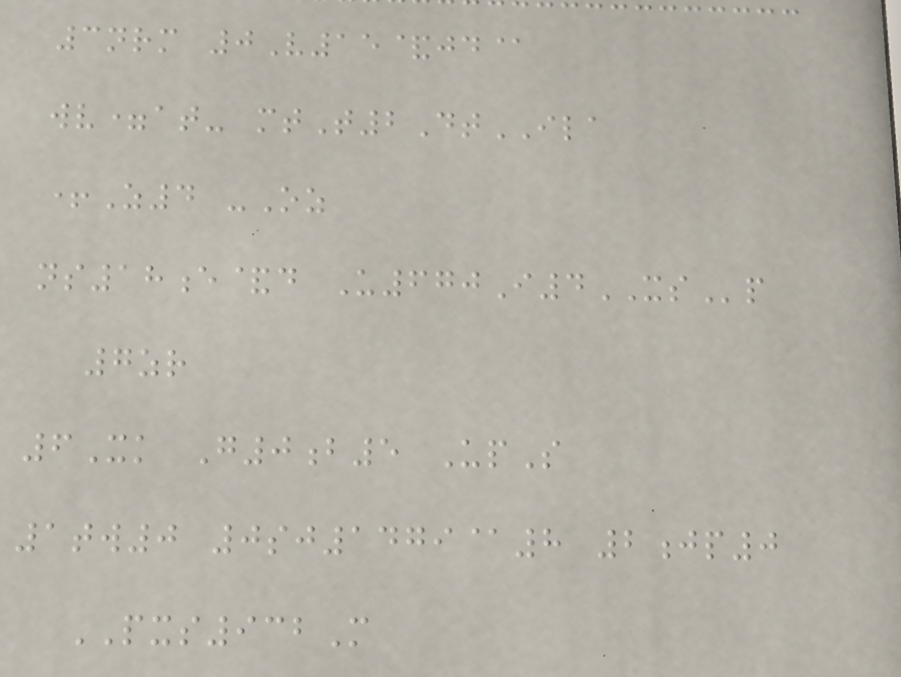3nrm 0V15&jd@
wv=at- mtT2DtILA
+Z4 -Oz
ns18e&d U670I4XSp
7zr
6Xk G0b5 UpS
1tw0 0sj1479@8 2jp0
PXS932M
